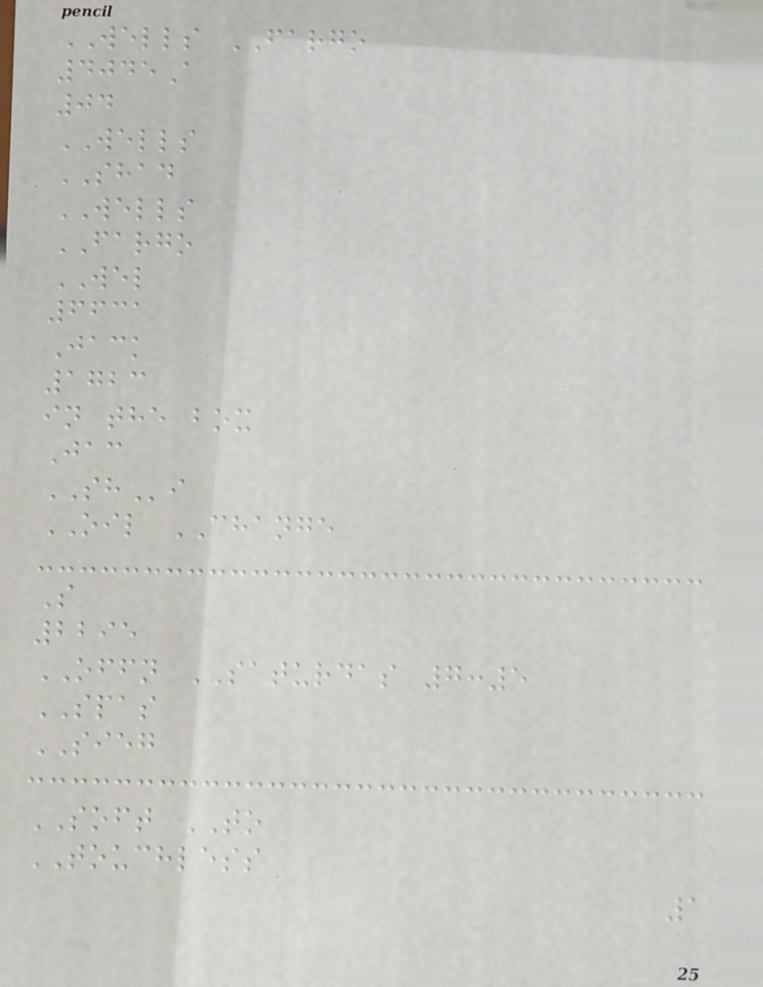WELLS FARGO
4045A
04
WELLS
SHAD
WELLS
FARGO
WEL
6631
Jack
1723
in the box
Jac
SHi
OIL CHANGE
S
2295
OFFN SATURDAS 7:5
SPAS
SIEG
SOFT TO
TOUCHLESS
1
